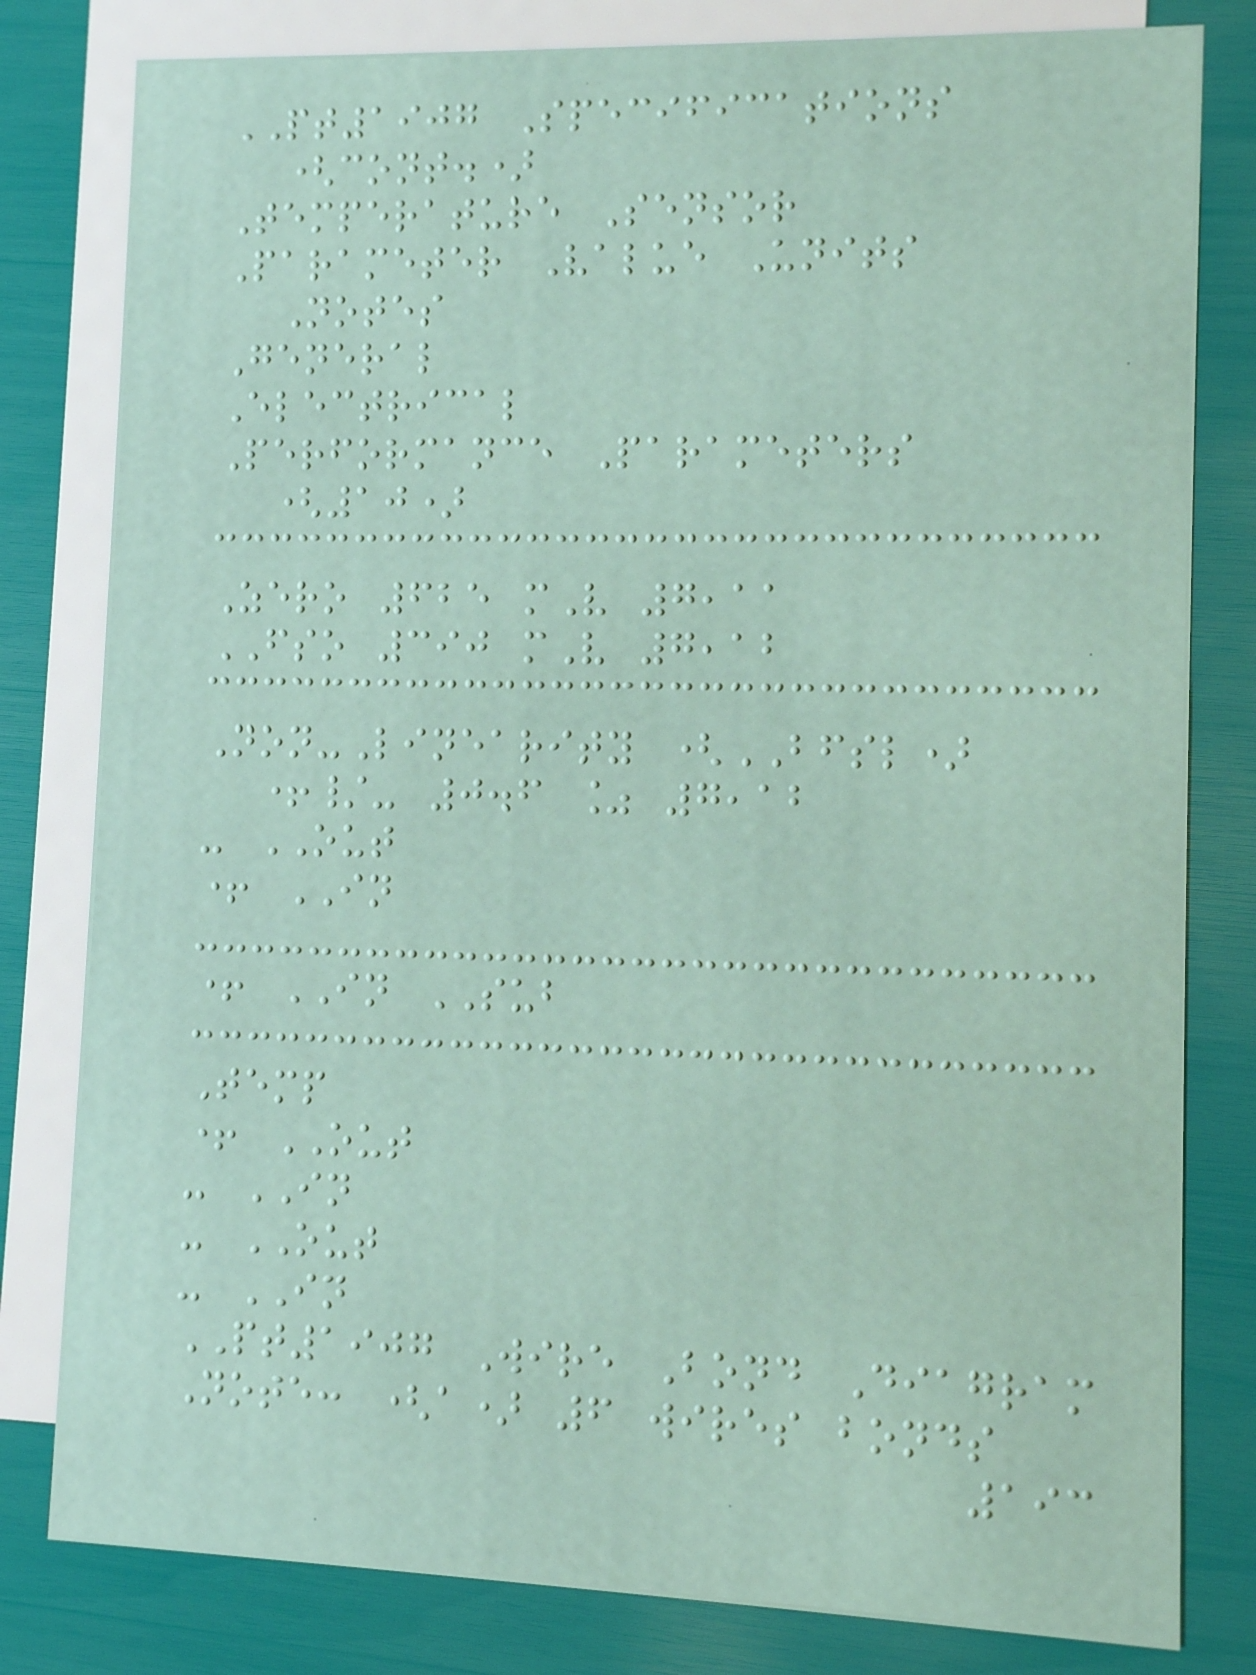PT1907 Specifications
(cont.)
Temperature Sensor
Parameter Value Units
Notes
General
Electrical
Performance Parameters
(10)
Zero 625 mV 7,11
FSO 390 mV 7,12
Non-Linearity (BFSL)
+/- 0.6 % 7,12
- OUT
+ IN
+ IN SUB
Temp
+ OUT
- IN
- OUT
- IN
PT1907 Wire Bond Diagram
Note: (a) 6 wires bonds
193
